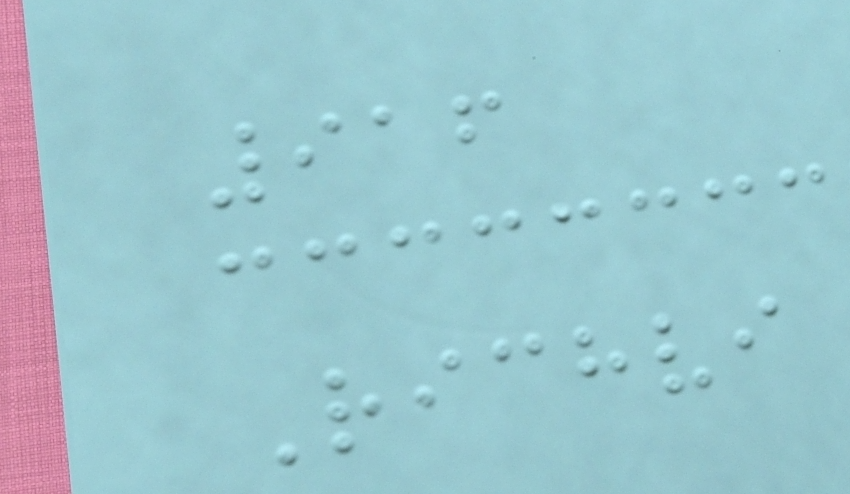916
Richvi
